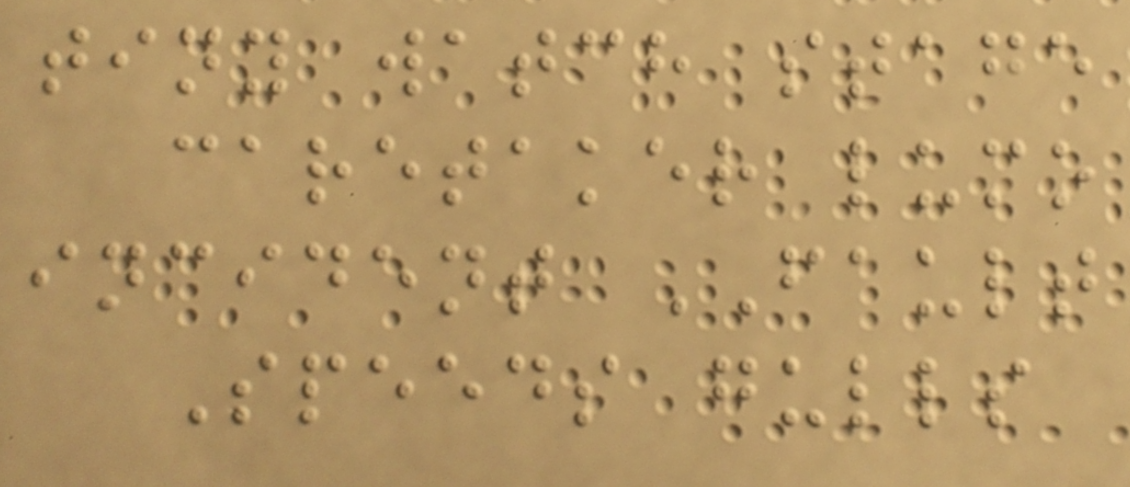tiny watch stage
caretaker lumo
incident FAULT
Speeds gulls
